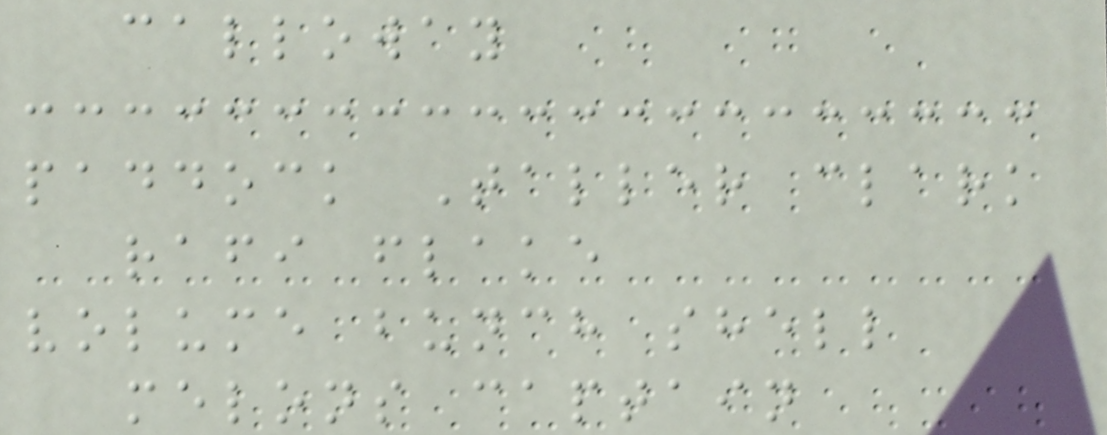calloway
paddock Taller clark
rafi flake
volume bunch shell
melons captain
